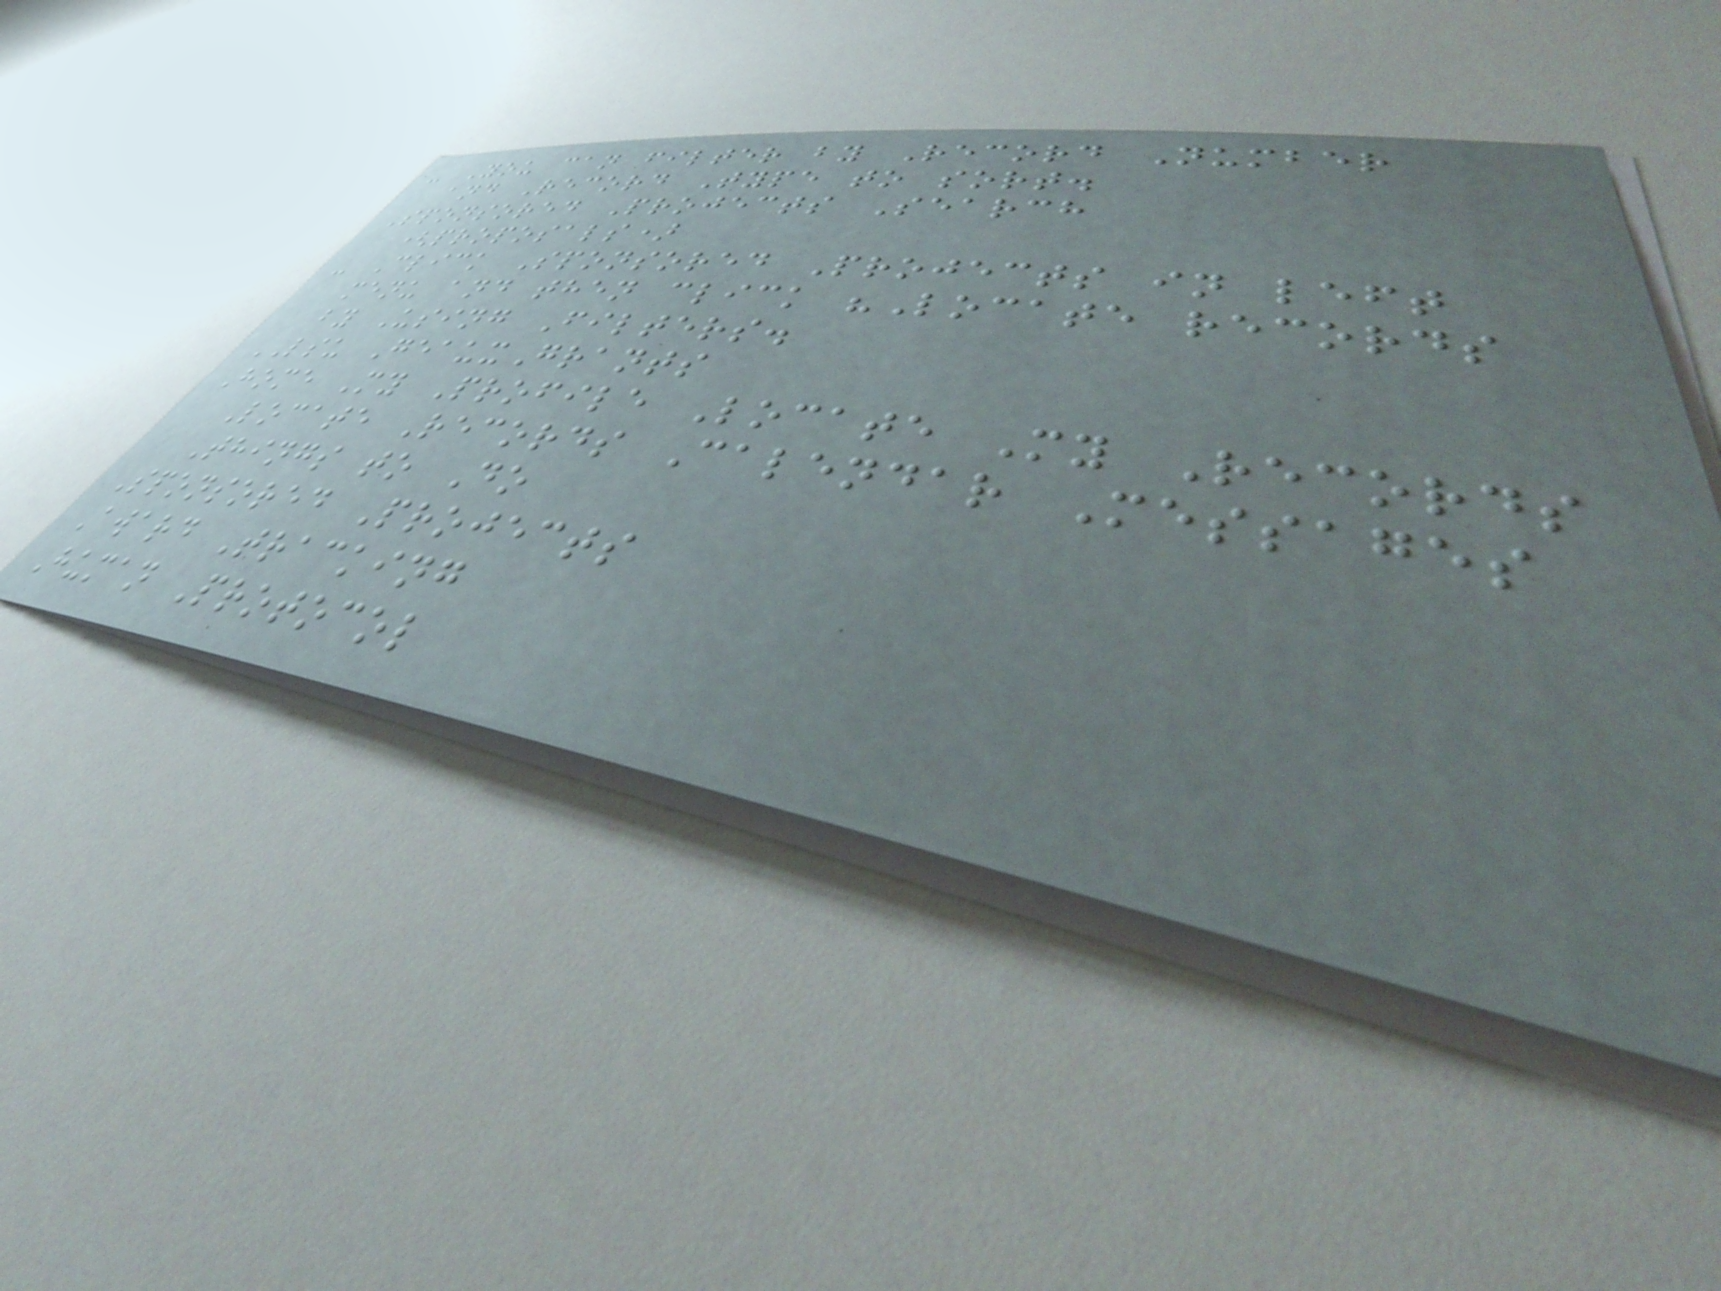- You can filter by Record Number
and Record Type to sort.
Sponsored Projects Search
(proposals)
- Click Sponsored Projects in left
menu and then click "Locate records
by Using Filters.
LSU GeauxGrants
Home My Profile Locate My Records
Locate Records Calendar Messages
Things to Do
Sponsored Projects
Award Tracking
Human Protocol
